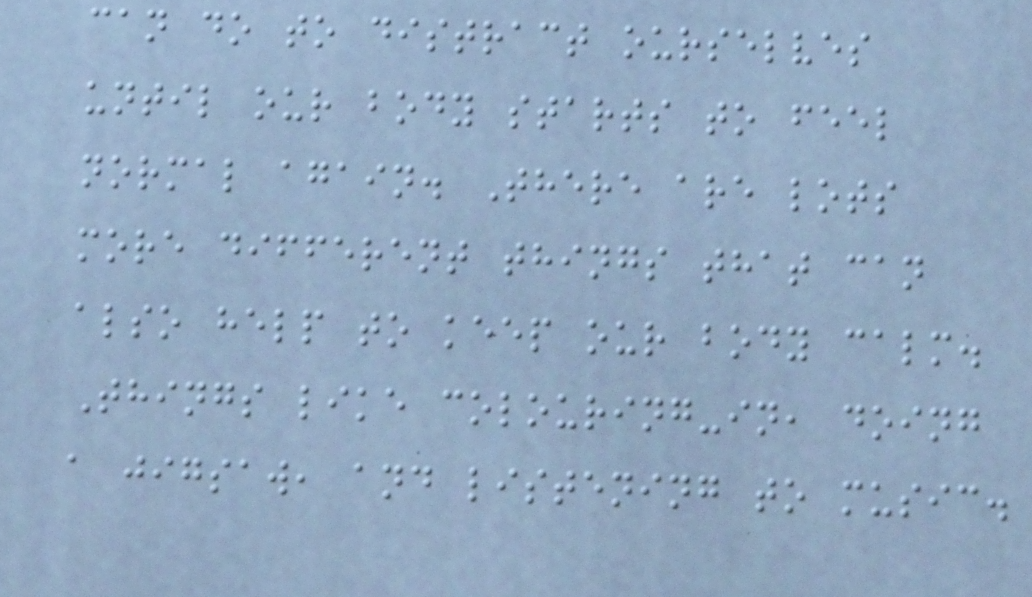can do to distract ourselves
until our body starts to feel
normal again. There are lots
more different things that can
also help to keep our body calm.
Things like colouring-in, doing
a jigsaw, and listening to music.
